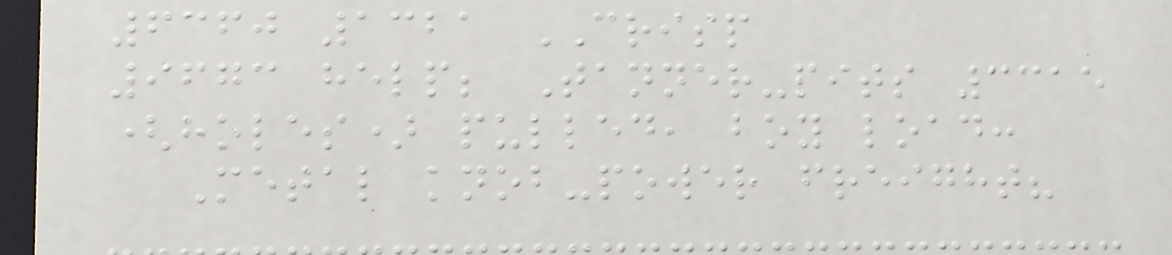6360 1321 CRISP
9673 help; Tanner-pits 3315
(holes) pulled, boy load:
Metal knob-power freight?
